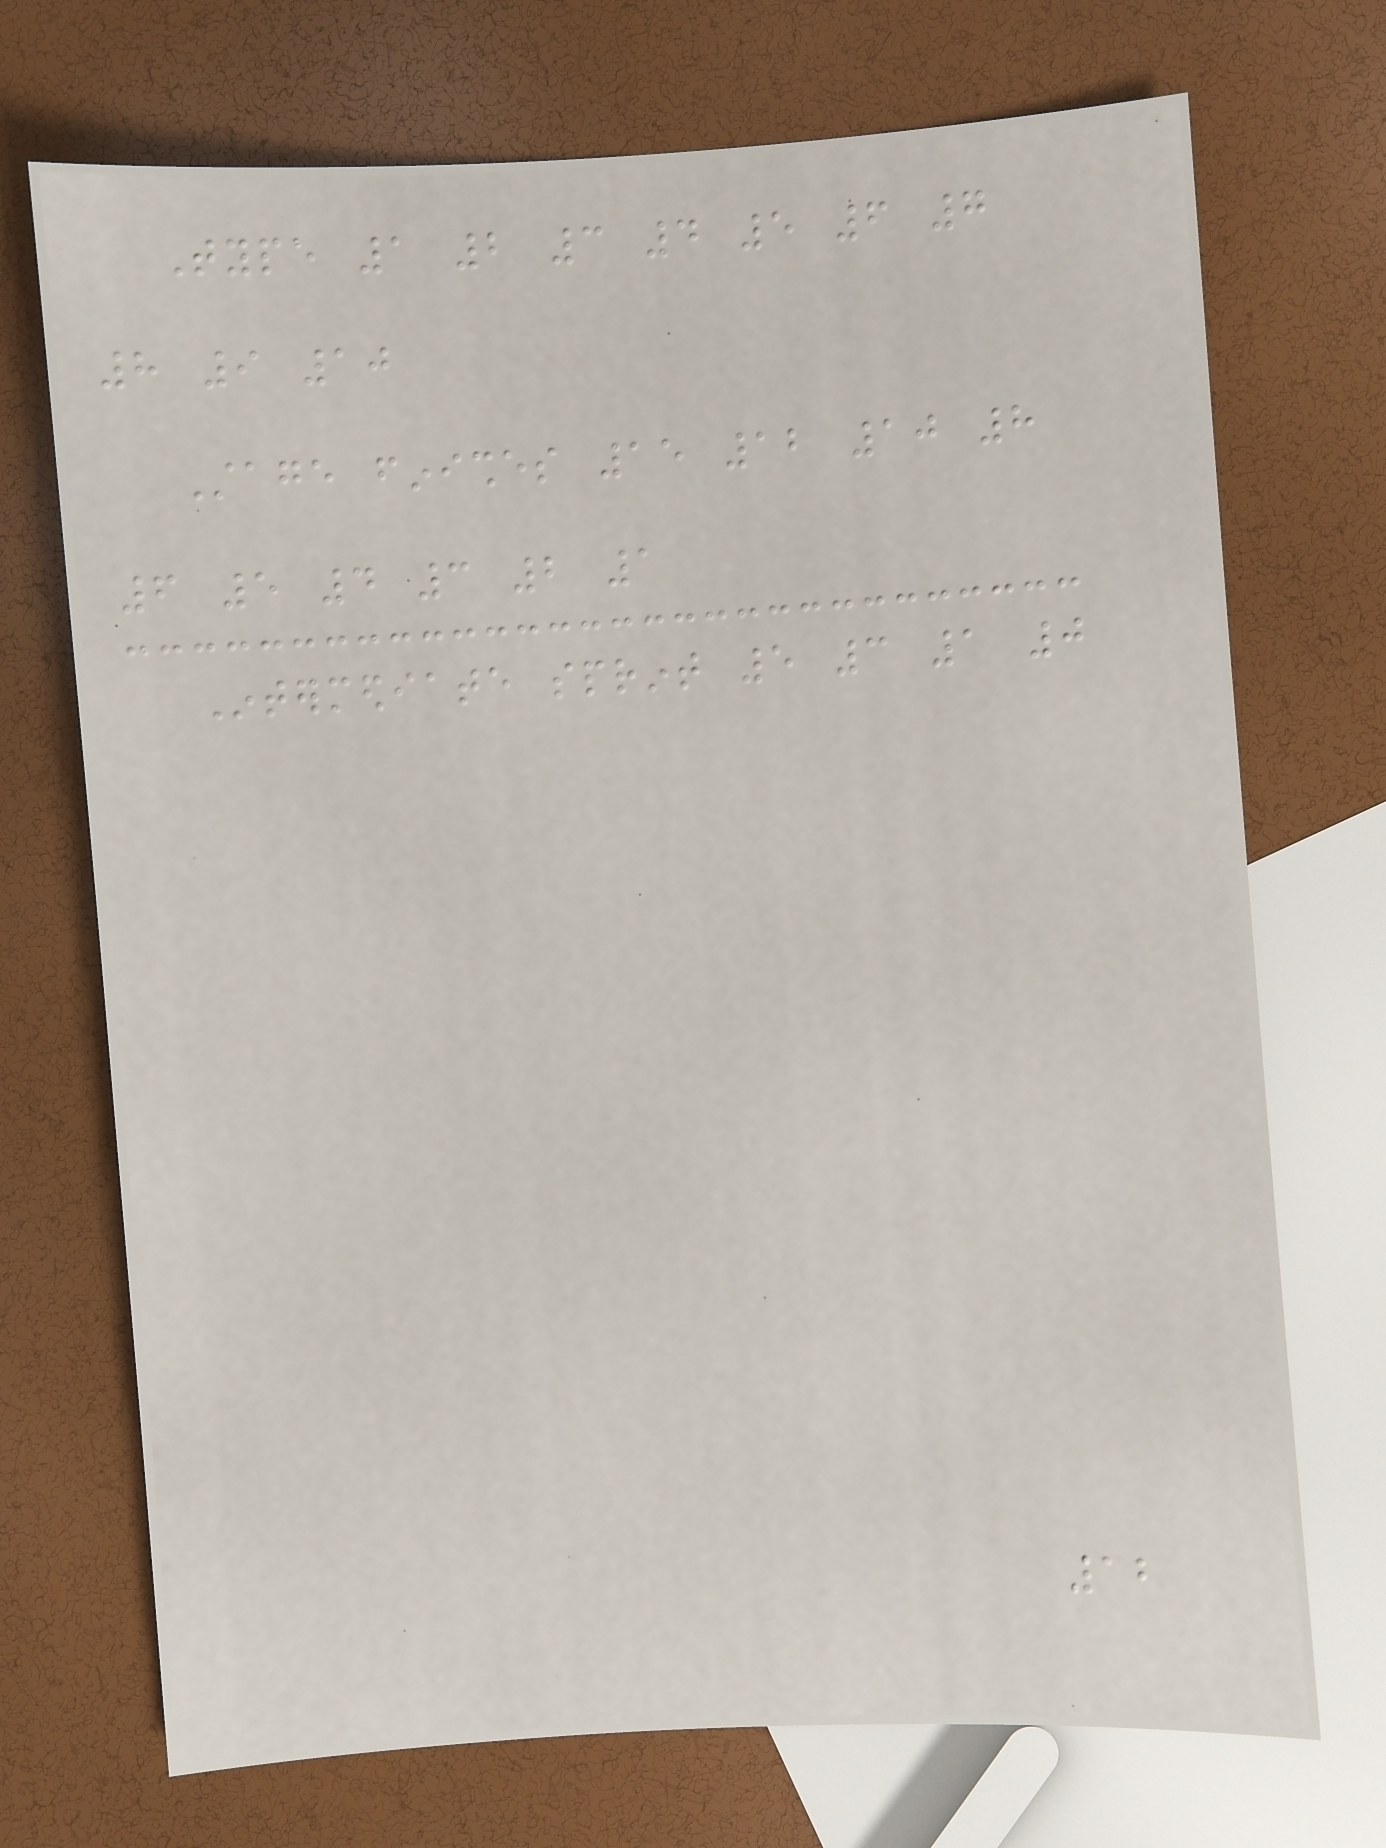Type 1 2 3 4 5 6 7
8 9 10
Stage finishes 15 12 10 8
6 5 4 3 2 1
Intermediate sprint 5 3 1 0
12
